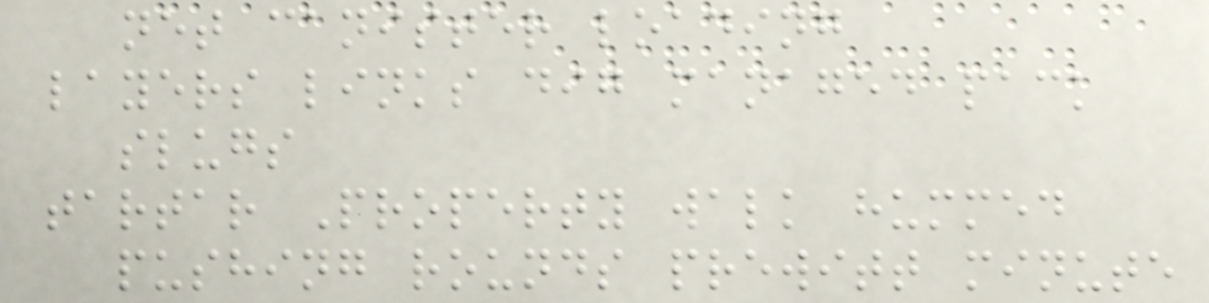net canister loading
layers links dig managed pack
slugs
tartar Property walk hummed
pushing rounds prewitt minute
